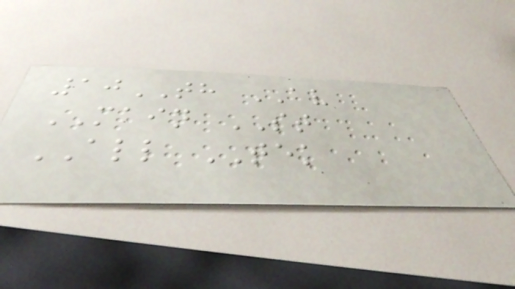10TH AV
MAIN ST
ALL TEK
